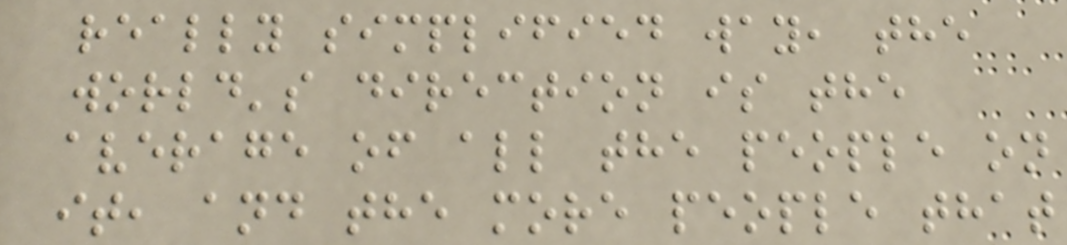really simplified way, the
world's direction is the
average of all the people on
it, and the more people that
